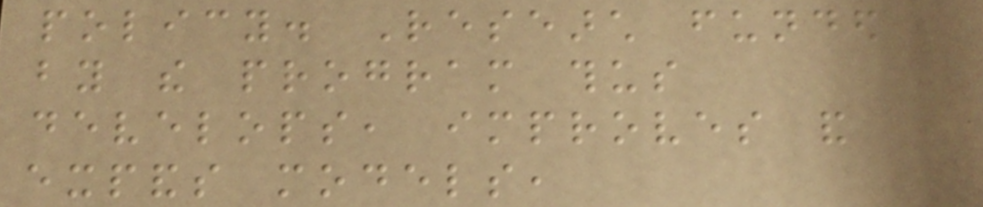policy. Research funded
by the program thus
develops, improves and
expands models,
